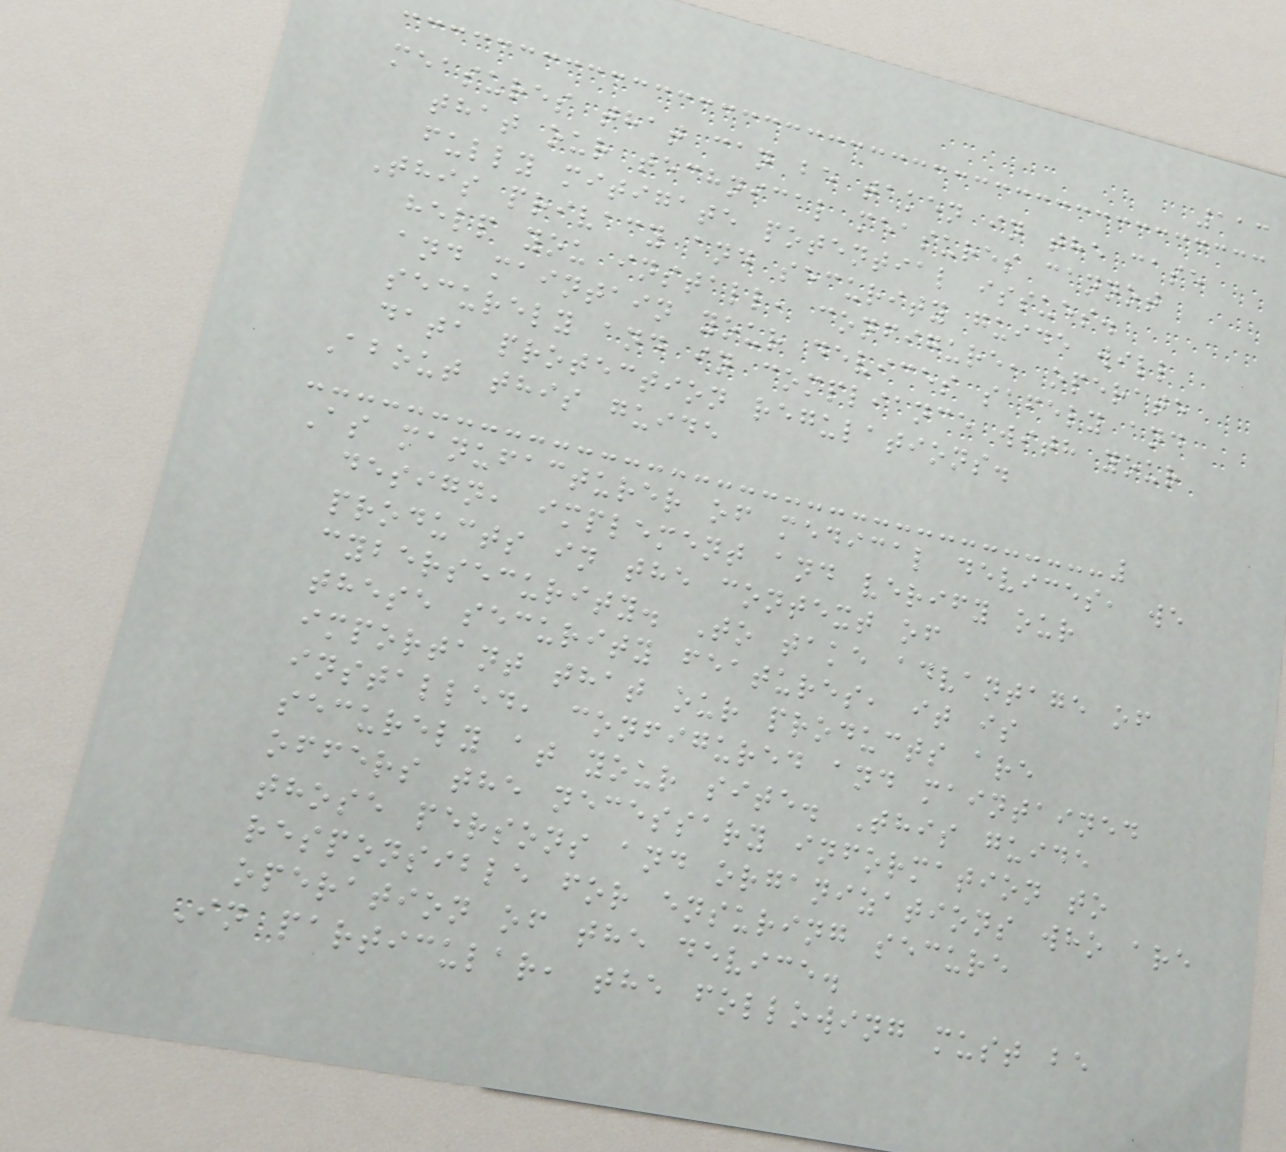113
measures that can be taken in the case
that our technical measures cannot
fully mitigate potential issues.
This privacy and security guide will
help you install, configure, operate
and maintain your devices safely and
securely and in compliance with your
data protection regulations.
About this guide
As manufacturer of medical devices, we
design, implement and verify our
products in the context of
cybersecurity. To take advantage of
these security features, it is
important that our products are
installed, configured and maintained
securely at your site. This guide
offers the necessary information to
those persons and organizations who are
responsible for ensuring secure
operation of the device.
In particular, the following must be
